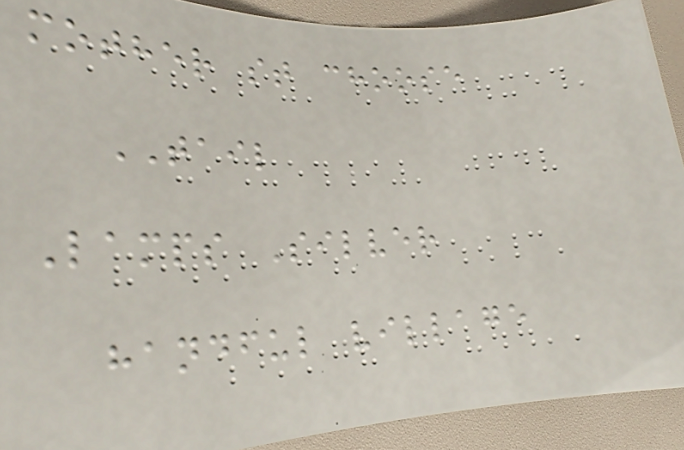mother st choose
TAIL
Lamps Silver
handful village
